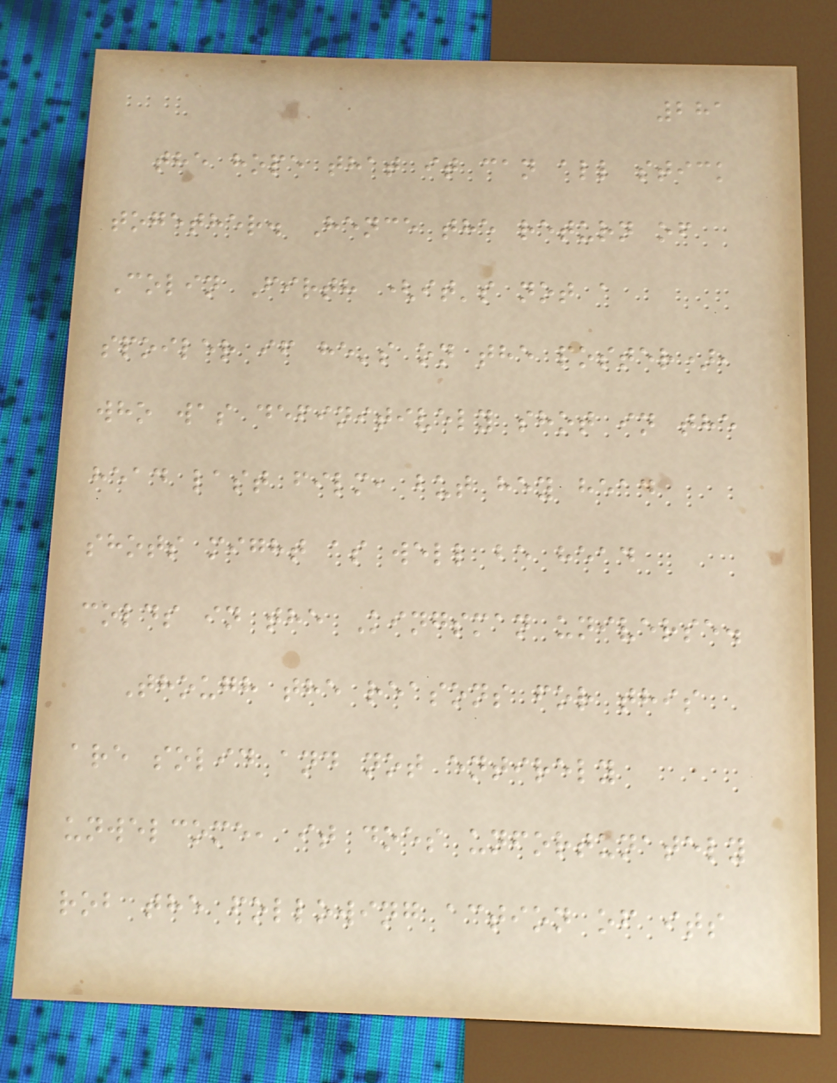281
the hope that it can all stick
together. Hence the return of
Colin Firth (it's not a
spoiler if he's on the poster),
who was definitively shot in the
head last film, but hey head
shots might as well be head
colds in the Kingsman universe.
Though the reasons for this
are solid and not entirely
unwelcome, it does unfortunately
rob the following action of its
